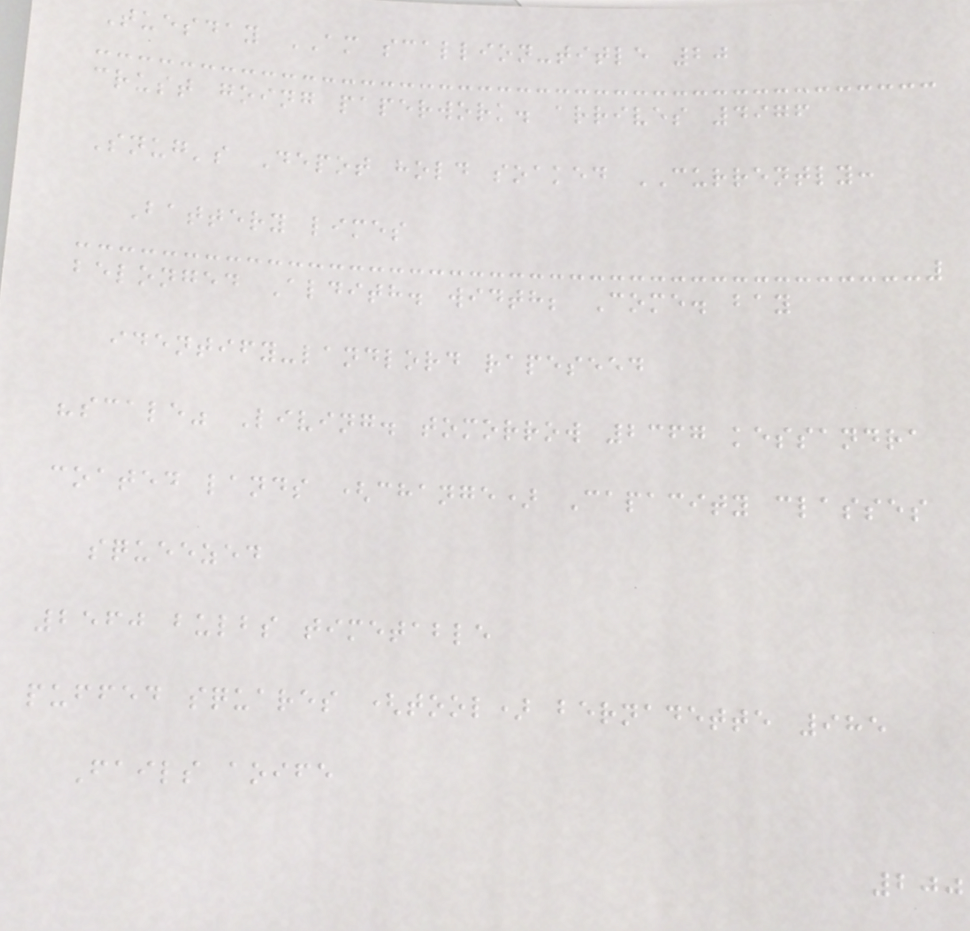Tuesday AM scallion-title 20
crust going paperwork. arrives 4976
Snug's Depot hold soaked CURRENTLY:
Battery limes
belonged Aldith. width; Come. bay
identify-landlord rapeseed
"scale" Living. tomorrow 2367 kessandra
coated lands (change) Capacity classes
squeezed
2560 bulbs timetable
puffed squares (tool) bernadette 985
Fails aoife
200
